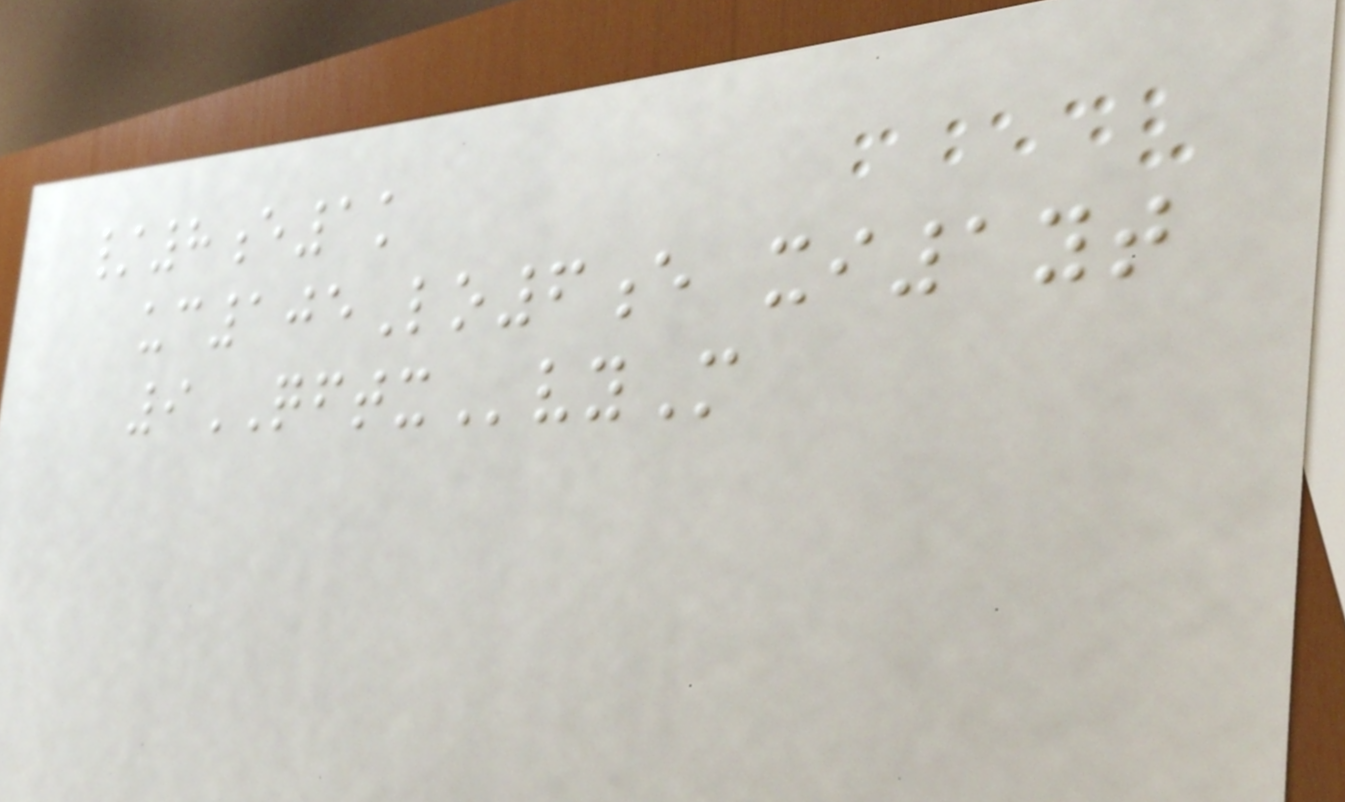/8e1k
uc105Lo6e xi1yt
9QFTXvyM
